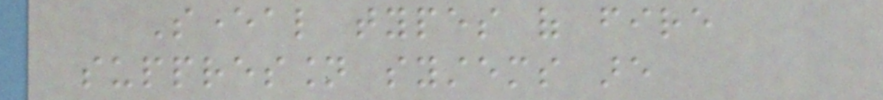Several types of fire
suppression systems are
